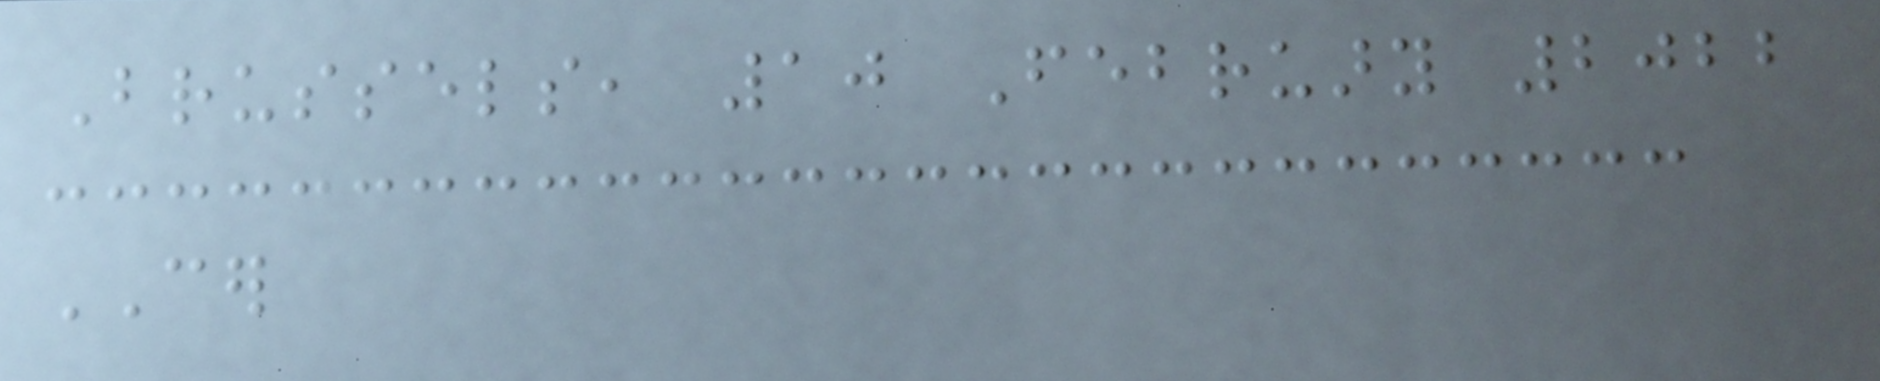Brussels, 10 February 2022
CER
